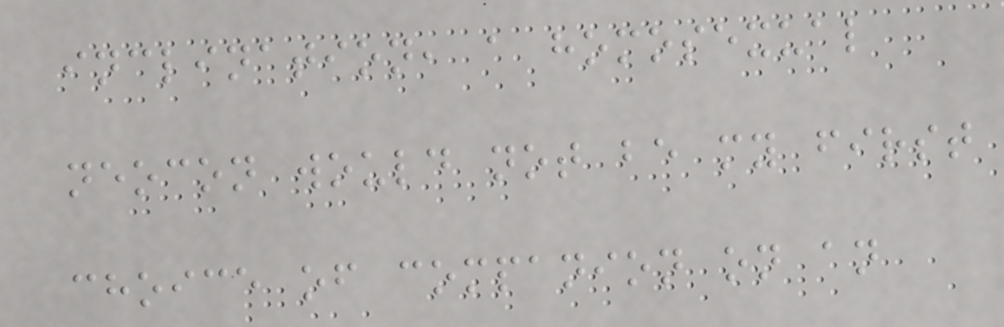inclination, a homosexual
neocon would not be my first
choice of companion on an
